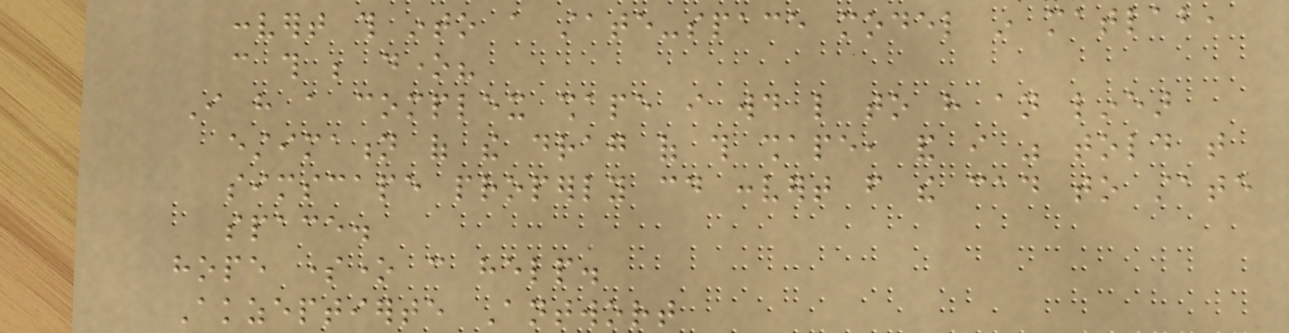convert this into a state-space model in matlab,
can this be done?
I have a complex shape i would like to have an linear
estimation of the drag of this shape, and i was told that
simscape properly could convert from the cad to state
space.
hope someone can help.
Akzeptierte Antwort
